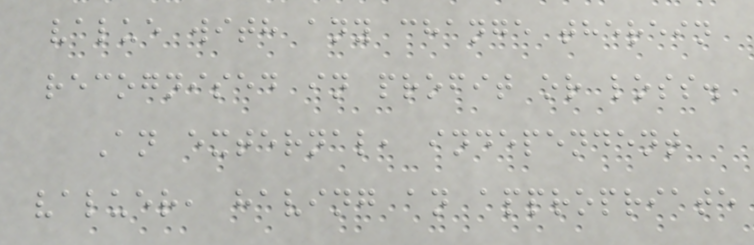value with any change therein
recognised in profit or loss.
An external, independent
valuer, having an appropriate
